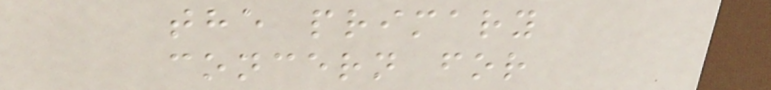the primary
concern for
